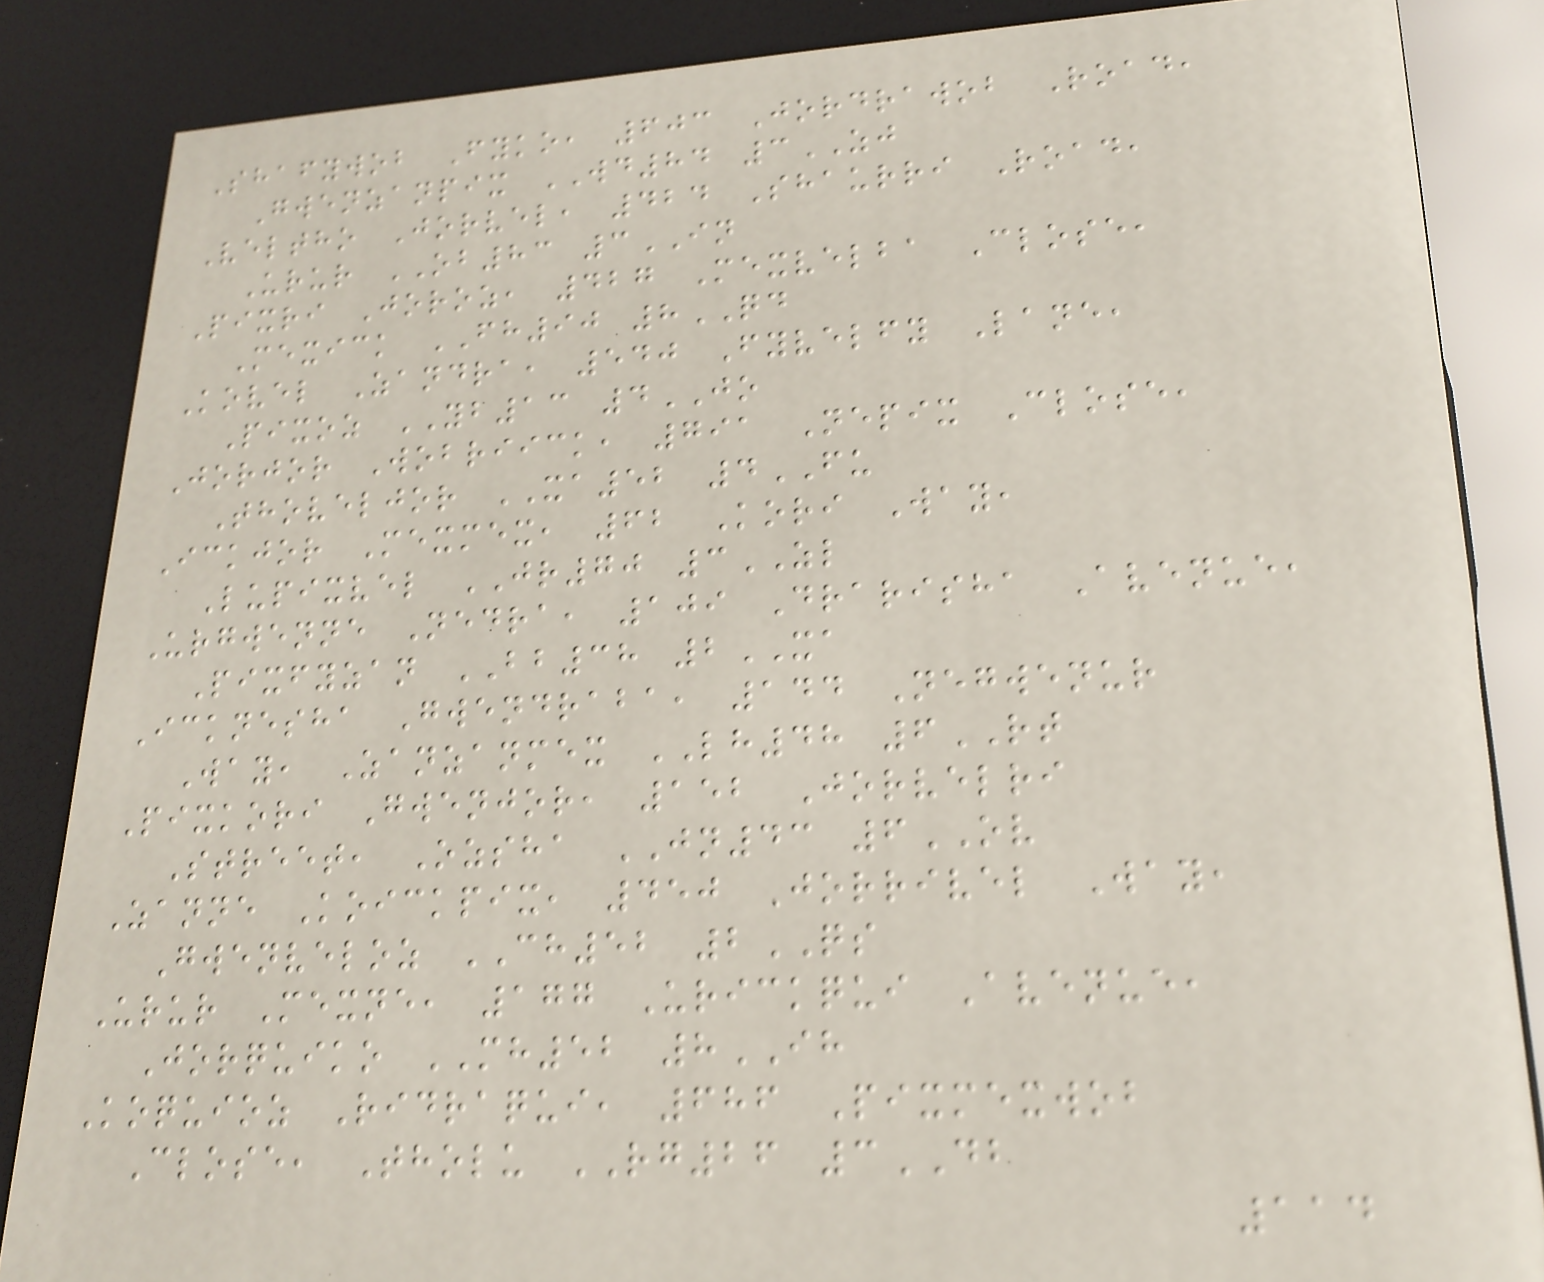Shafywob Fyko, 603 Jordrawob Road,
Gwenzanpix WD84 3ZJ
Veltho Jorvel, 424 Shaurri Road,
Urur OB83 3IN
Pixri Joroz, 427 Mexvelba Close,
Mexick FH90 8QD
Kovel Zandra, 540 Fyvelfy Lane,
Pixoz YB13 4JO
Jorjor Wobriick, 791 Nepix Close,
Thoveljor XA52 4FU
Ickjor Mexmex, 62 Kori Way,
Lupixvel JR70 3ZL
Urgwenne Nedra, 109 Drarisha Avenue,
Pixfyzan BB38 2XA
Icknesha Gwendraba, 144 Negwenur
Way, Zanzanmex LH48 6RT
Pixkori Gwenjor, 152 Jorvelri
Street, Ozsha JN43 6OV
Zanne Koickpix, 450 Jorrivel Way,
Gwenveloz CH52 2QS
Urur Mexne, 177 Urickqui Avenue,
Jorquiko MH52 8IH
Koquioz Ridraqui, 686 Pixmexwob
Close, Tholu RG26 3DB
114
